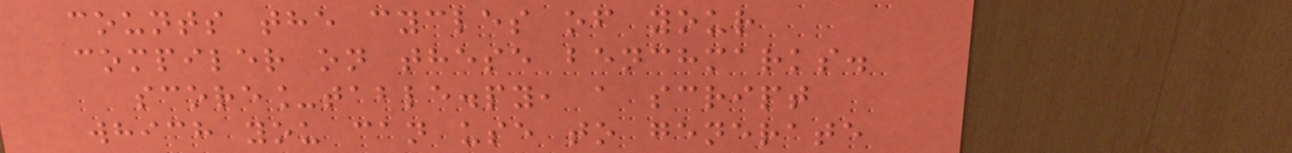counts the cycles of your
compiler on these benchmarks.
score_table.py, a script
which you can use to generate
